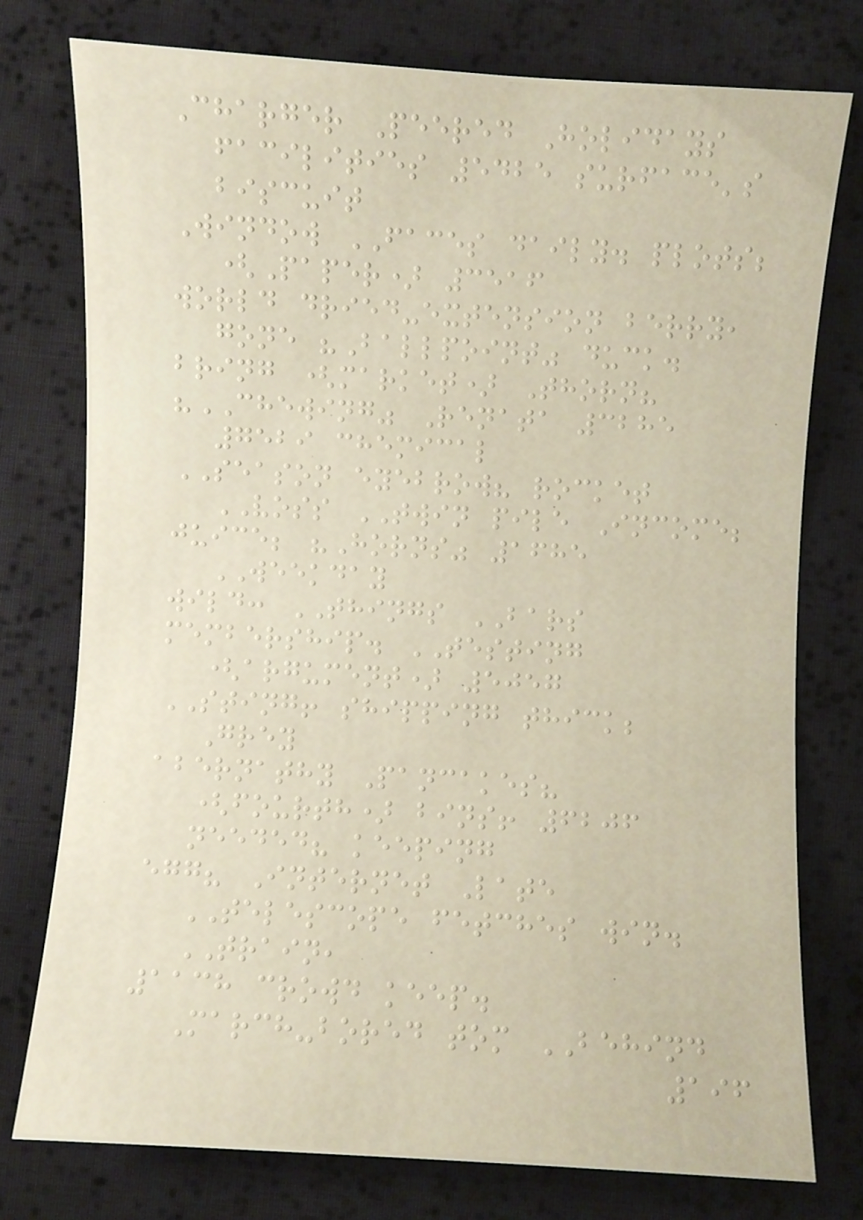Charger Peered Holidays
facilities 5425 surface's
biscuit
Window FACES daily. plots;
(Paper) 3516
world dried-extension berry,
gone "Ballpoint" duck.
bring (market) Thorn?
"CHEWING" Renata 3285
7529 chemical
SEASON eyebrow? rocket
VOSS TWIN pile Income;
juice; "Horns" 1685
WEEKDAY
wild: THINGS BARS
membership. TESTING
(argument) 5057
STING! shipping thick;
Grey
abernathy Pancakes?
(fourth) bins! 6206
needed? keeping
egg? Internet Late
TELESCOPE fetches win.
TRAIN,
1138 crowd keep.
March-bored tom BEHIND
196
